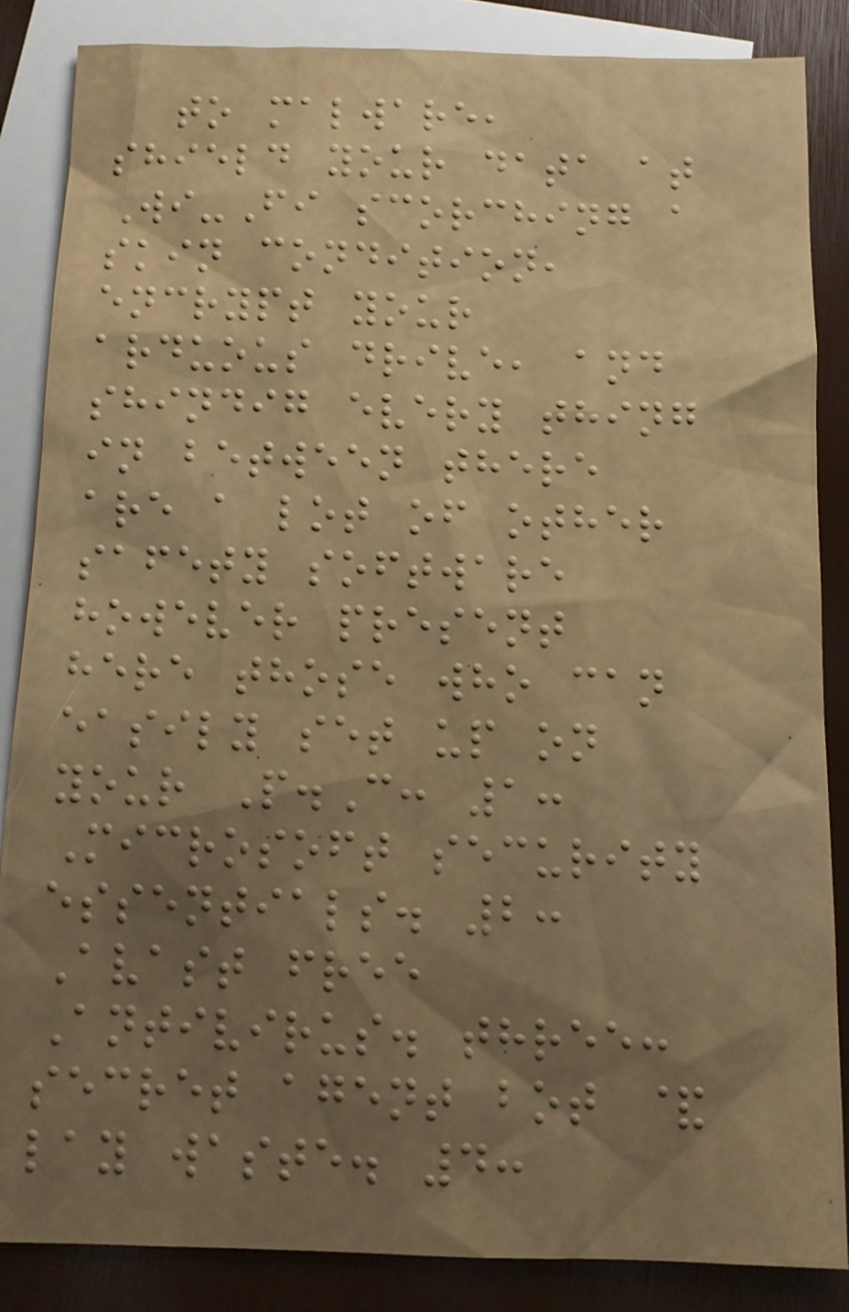to malware,
shield your data at
Wi-Fi scorching a
skin condition,
encrypt your
arduous drive, and
shindig every thing
in between there
are a lot of other
safety software
however present
here those who can
easily set up on
your P.C: 1:
Microsoft security
essentials. 2:
Avast free
Antivirus. three:
secret agent bot &
lay waste. 4:
